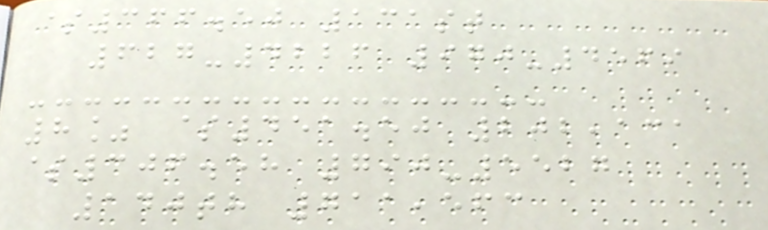$366.50 131st
627-4226 970-4569
8% $451.50 202,131
$306.58 790-5527
140th 711,563
